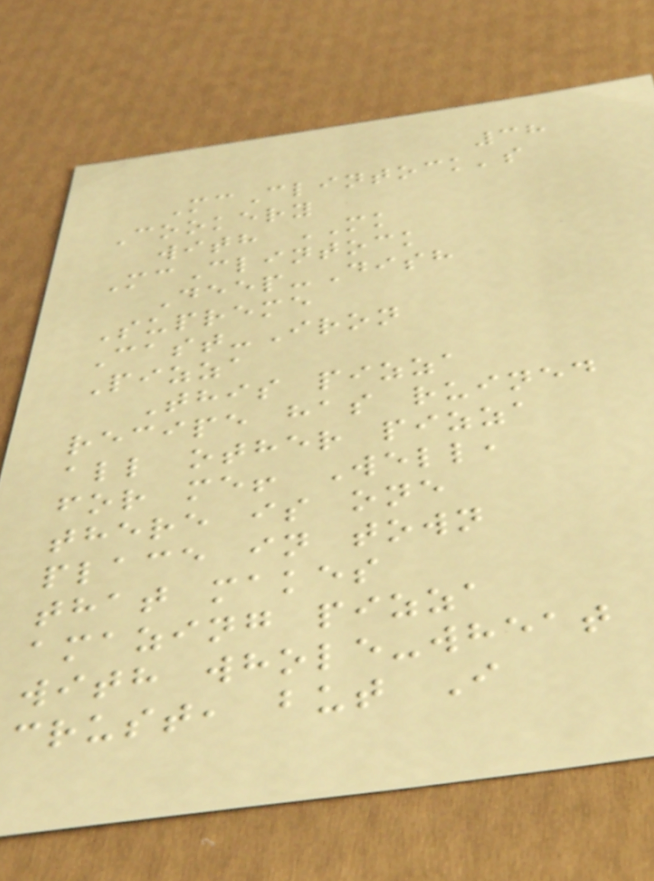38
McClintock's
Cookery
with MK
McClintock
Deep-Dish
Supreme
Cast-Iron
Pizza
This pizza
recipe has ruined
all other pizza
for me! Well,
there is one
place in town
that makes
amazing pizza
with whole-wheat
crust, but I
